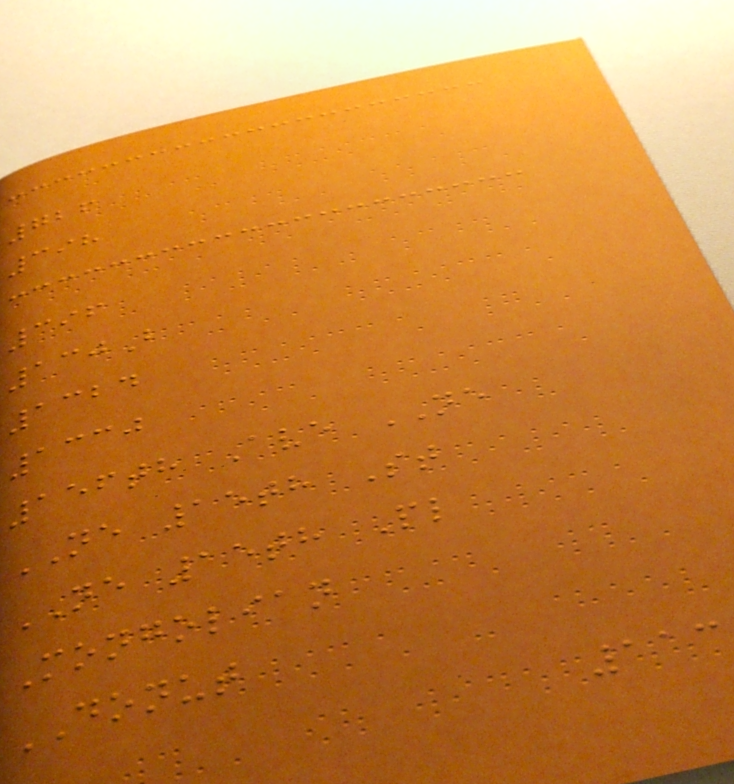726
398
396
130B
1324
1330
156th Ave NE
NE 15th St
NE 15th Pl
Mongolian
DONUT
113
